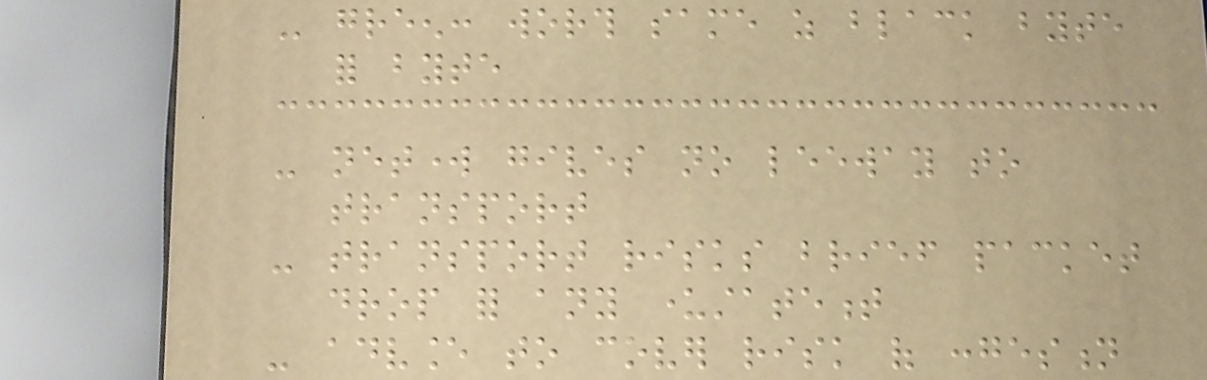- green: worth same as black byte
for byte
- network gives no leeway to
transport
- transport risks brief packet
drop for any understatement
- advance to cover risk of congestion
